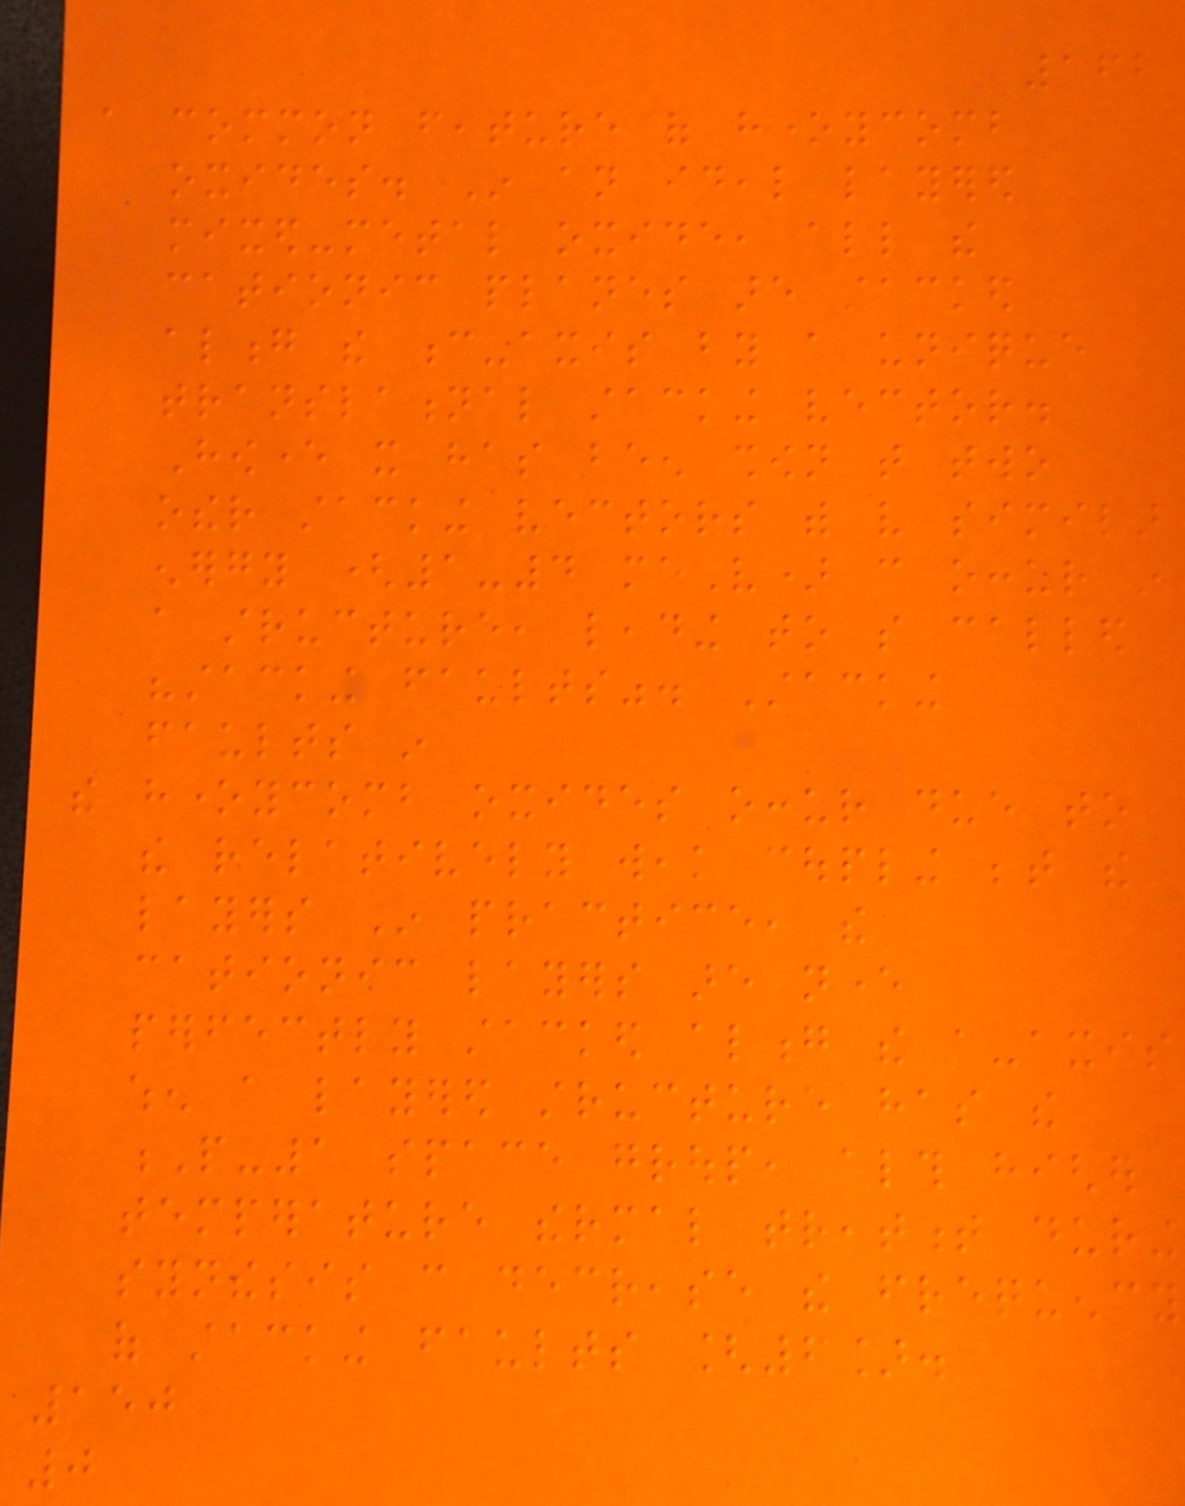162
a common feature of honeycomb
oxides. In an ideal layered
mixed-metal oxide, all the
cationic planes are stacked
along the c-axis by a unique
translational stacking vector.
However it has been shown that two
other stacking vectors with very similar
energy (1-4 meV) can occur in
a structure, leading to so called
"stacking faults". Stacking
faults in
the honeycomb oxides occur due to
the relatively weak coupling between the
layers In practice, the
cationic layers are never
perfectly stacked along the a-axis
when a layered structure has the
P-1 space group, although higher
temperature thermal treatment during
synthesis can decrease the frequency
of stacking faults [6].
150
0
